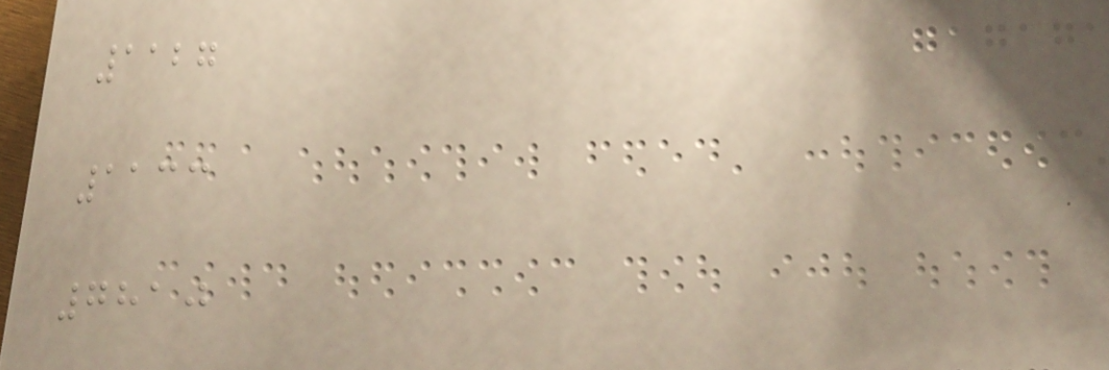1127
1133
7810
